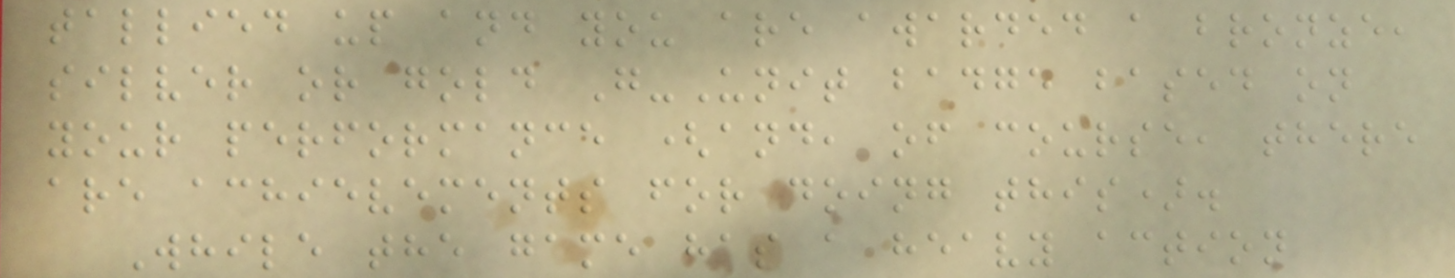tallied up and you are awarded a bronze,
silver or gold G-Unit badge based on
your performance (and, of course, there
are achievements for doing this).
While the game has a heavy action
